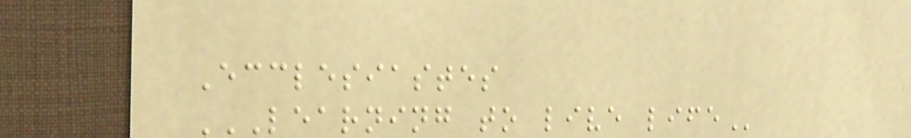Ecclesiastes
LEARNING TO LIVE LIFE
